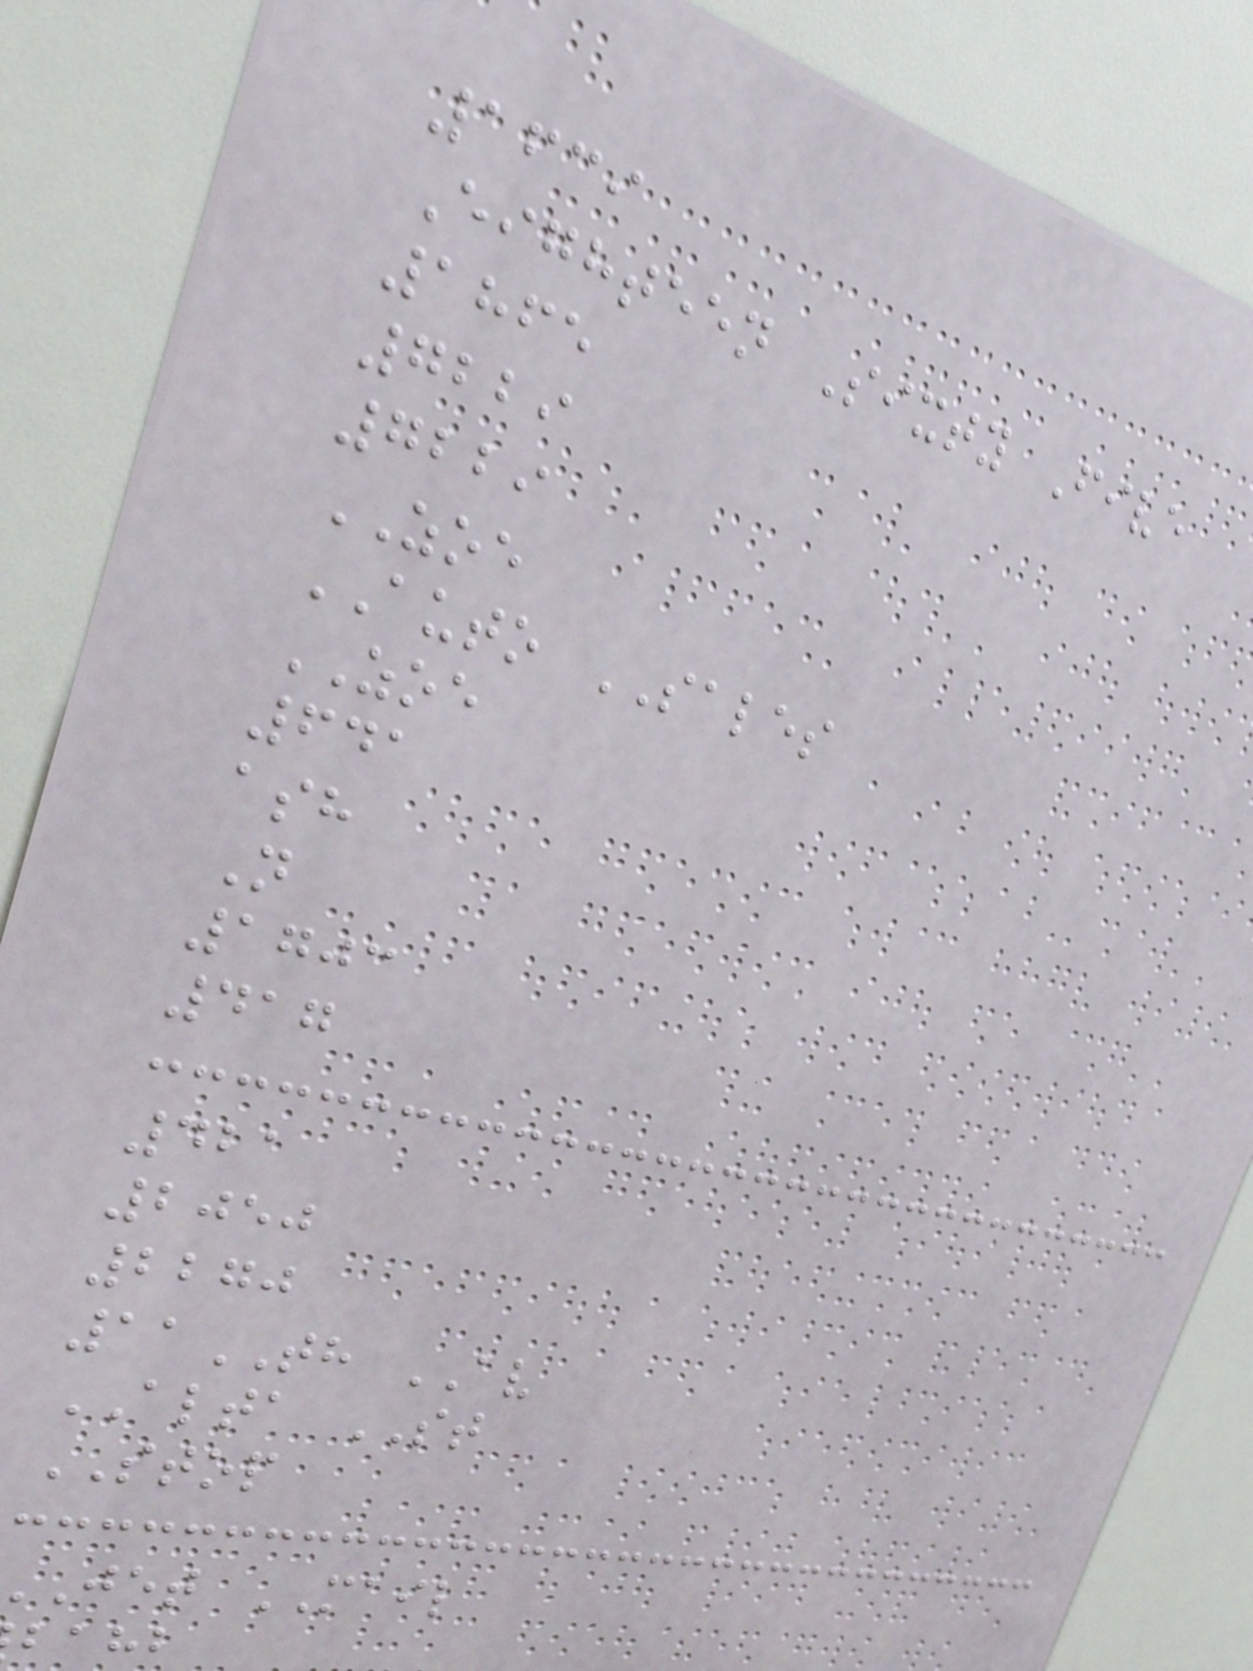1639
Eighteen Sixty Five
1865
7229
7229
ZOE
AUTO SALES
ZOE
641
ash
N
1703
417
421
2050
2270
11TH AV
ALTA ST
STOP
jet MAIL
bahb
